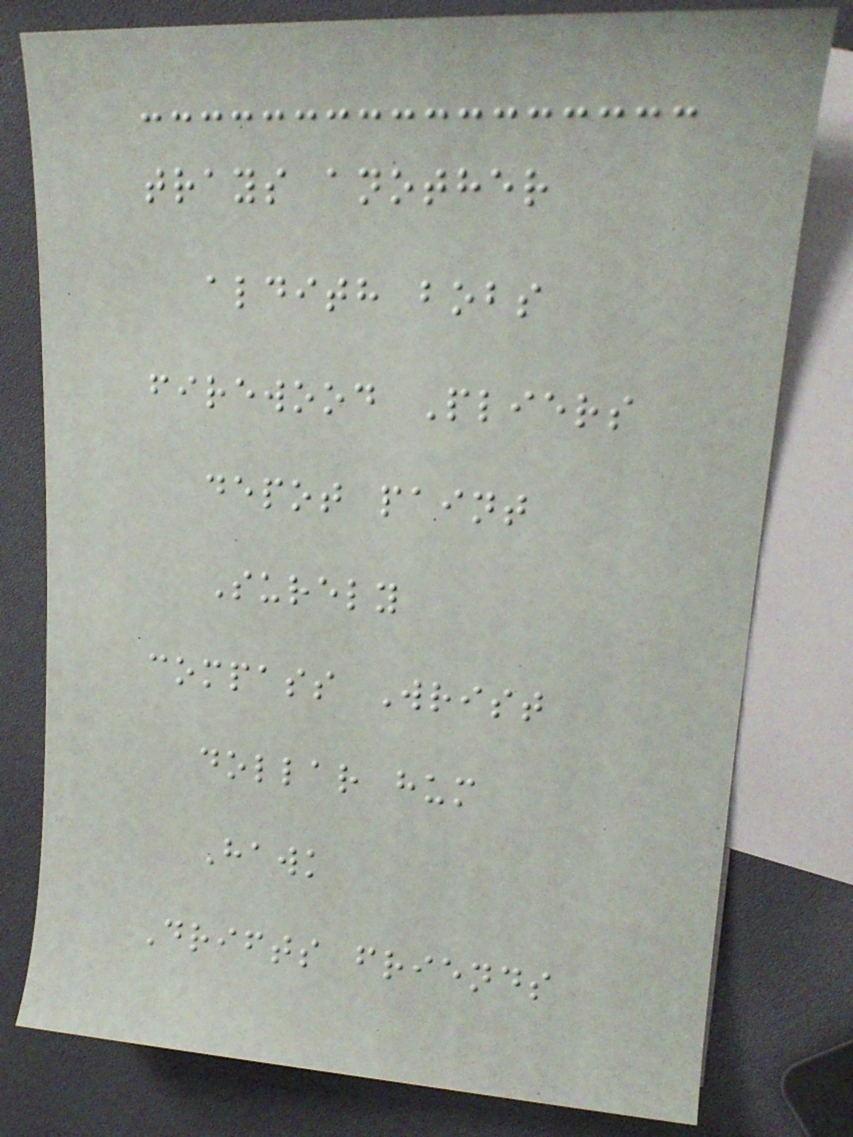trays another
aldith bobs
firewood Pliers
depot paint
Surely
compass Wrist
dollar hum
Hawk
Drifts friends
